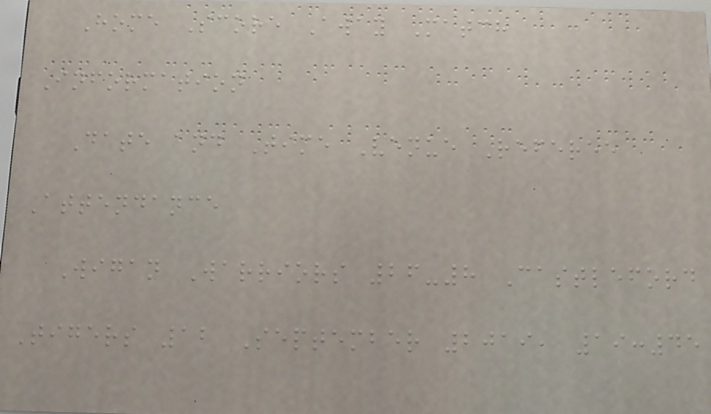Home Score Away Match
Information
Date and Time Venue Referee
Attendance
Wigan Warriors 26-8 Castleford
Tigers 12 September 2019, 19:45
